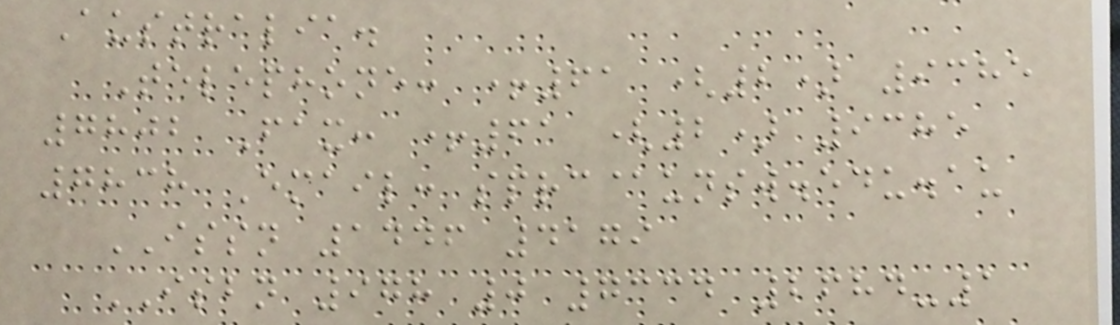Australia.
Telephone: +61 (2) 9385
7802 Fax: +61 (2) 9385
7838 Email: sprc@unsw.edu.au
ISSN 1446 4179
ISBN 978 0 7334 2684-1
